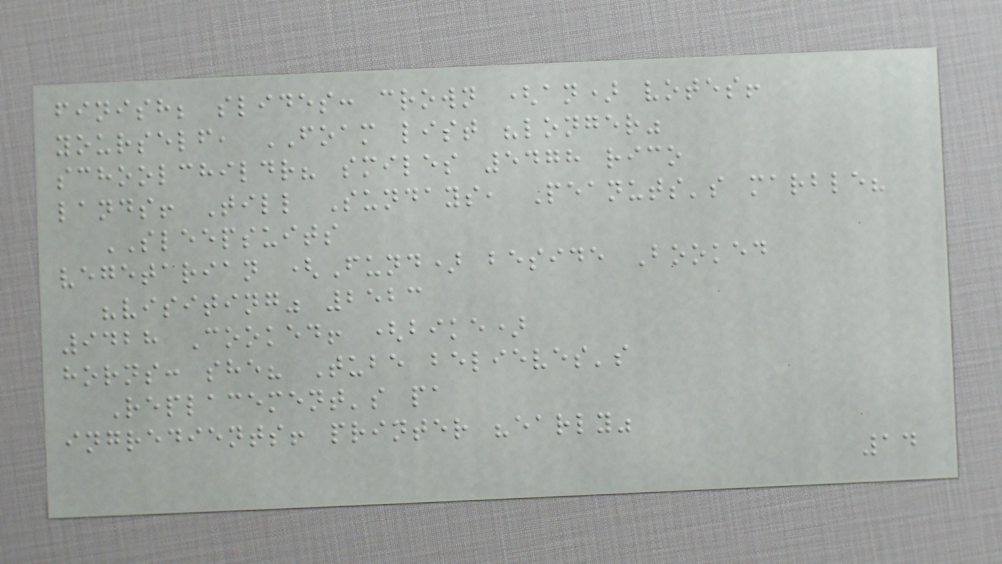finish; slides: crown (an) votes!
yourself, FOAM list "longer"
schoolchildr? smiles 5478 rico
lands! Till Sundays, Peanuts's marble?
SLEEPSUITS
vegetarian (Fund) beside Booked
"visiting" 2523
9428 Cooked! (bike)
horns: she? Tube believes's
Replacement's pa
ingredients! printer "early"
14
